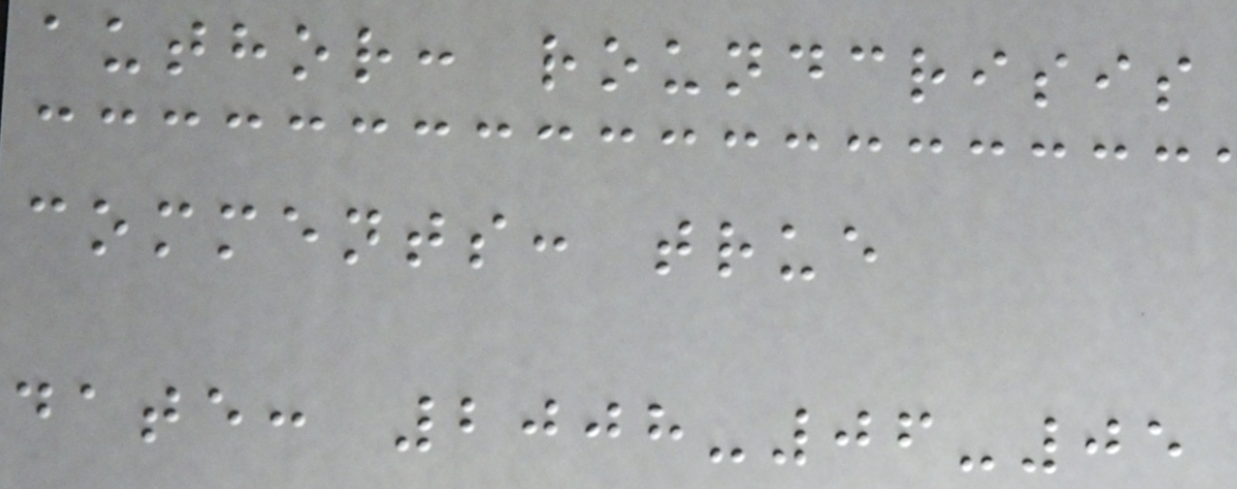author: roundcrisis
comments: true
date: 2008-06-05
